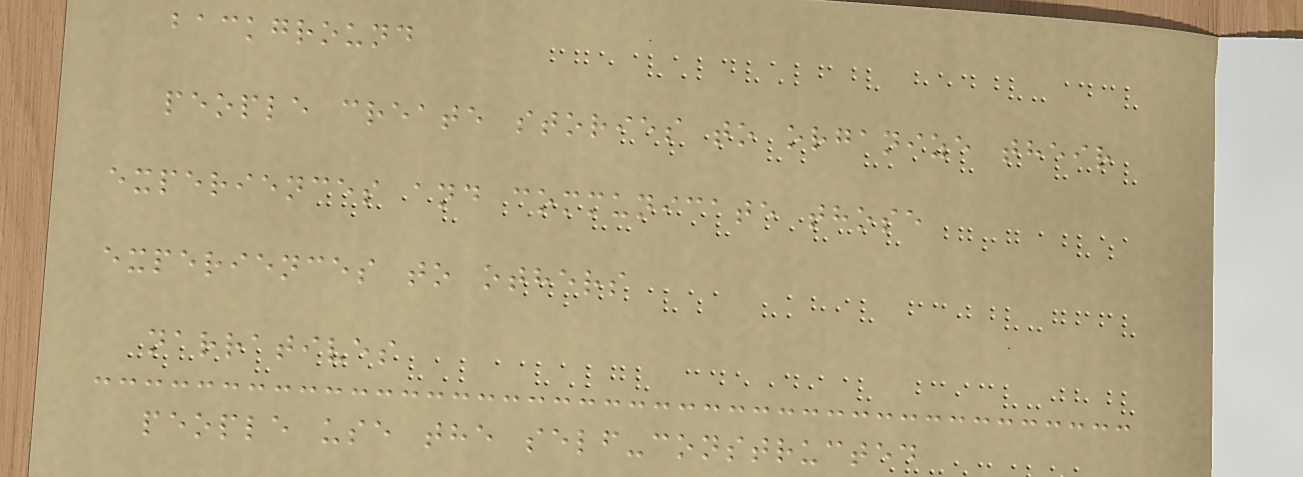background
people create stories to organize their
experiences and communicate those
experiences to others
narratives
people use the self-constructed
